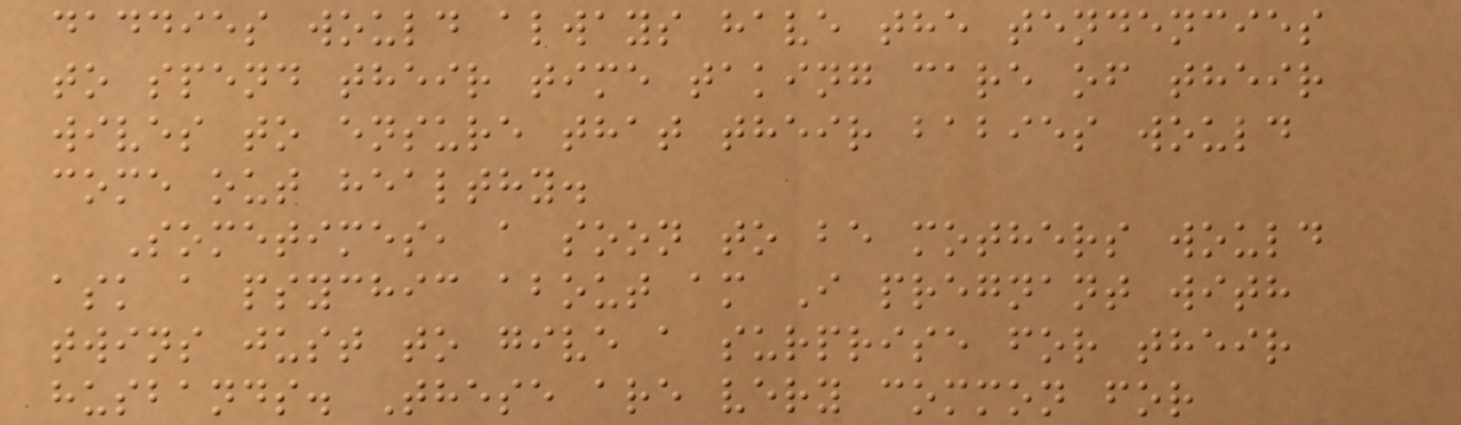daddies would always have the tendencies
to spend their time taking care of their
wives to ensure that their babies would
come out healthy.
Sometimes, a soon to be mothers would
ask a psychic about am I pregnant with
twins just to give a surprise for their
husbands. These are very common for
